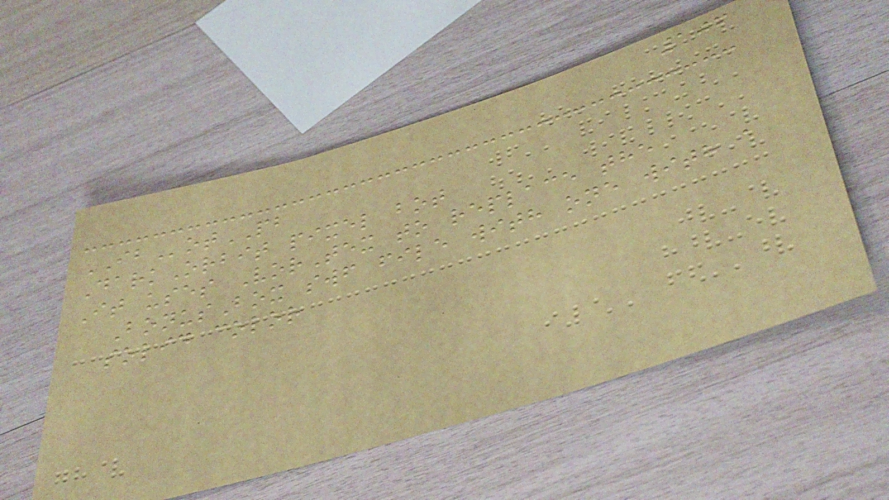106
IBotPB
DarkOrbit pixel bot
It uses VorTex to replace the
BonusBox swf file with one with a
solid color
